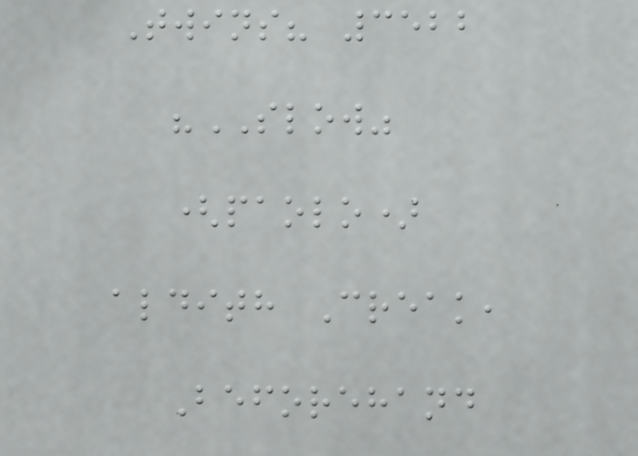Twins? 3522
"SLOW"
(paolo)
aldith Creak,
Beforehand
